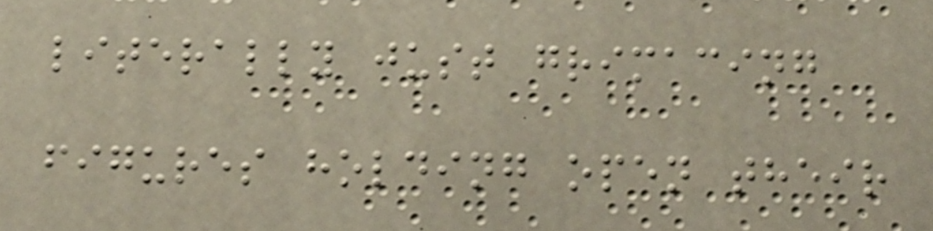literally just grimacing
figures holding open their
